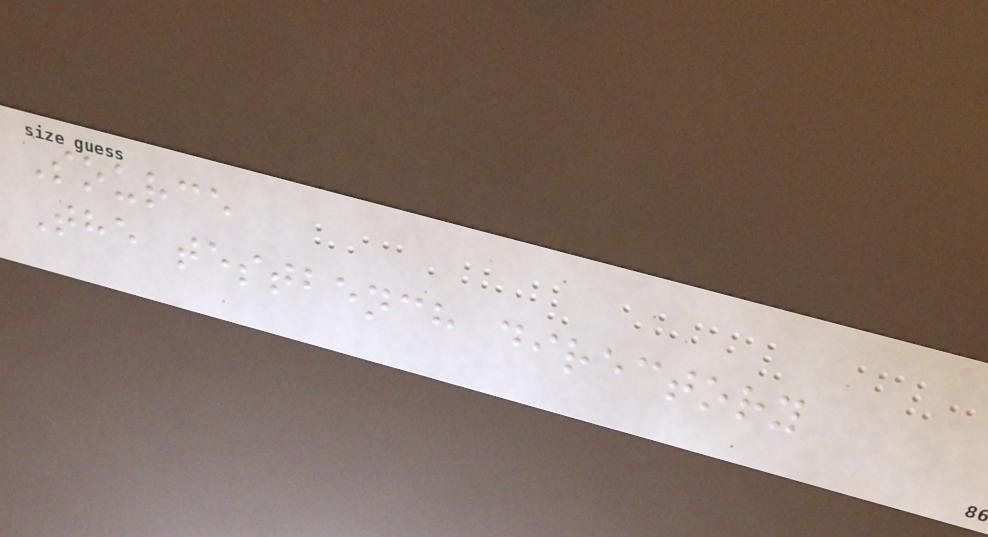Source
The testbench directory
